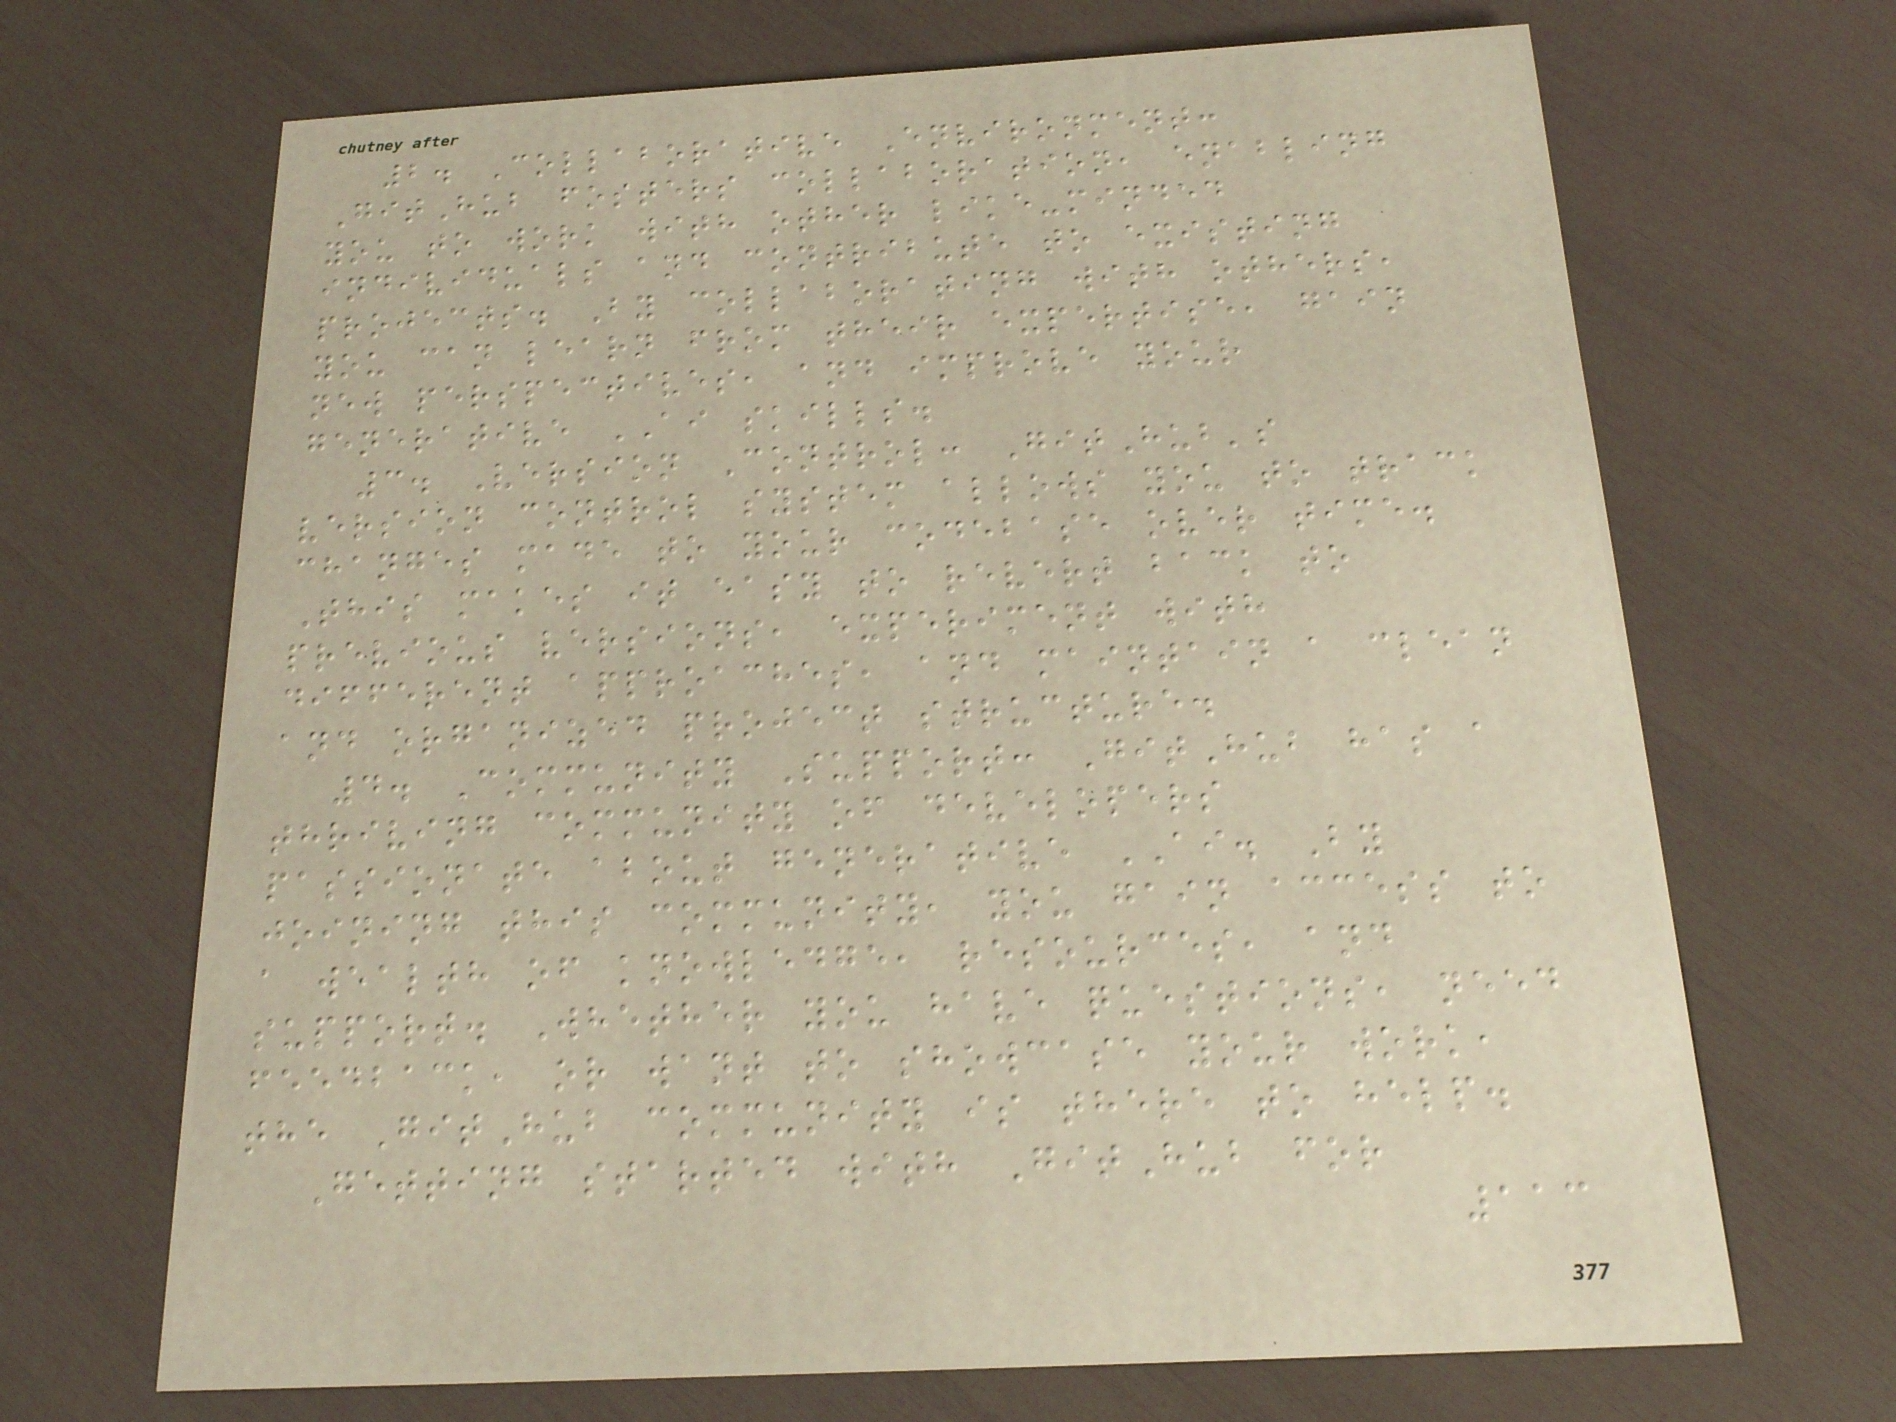2. Collaborative Environment:
GitHub fosters collaboration, enabling
you to work with other like-minded
individuals and contribute to existing
projects. By collaborating with others,
you can learn from their expertise, gain
new perspectives, and improve your
generative AI skills.
3. Version Control: GitHub's
version control system allows you to track
changes made to your codebase over time.
This makes it easy to revert back to
previous versions, experiment with
different approaches, and maintain a clean
and organized project structure.
4. Community Support: GitHub has a
thriving community of developers
passionate about generative AI. By
joining this community, you gain access to
a wealth of knowledge, resources, and
support. Whether you have questions, need
feedback, or want to showcase your work,
the GitHub community is there to help.
Getting started with GitHub for
113
